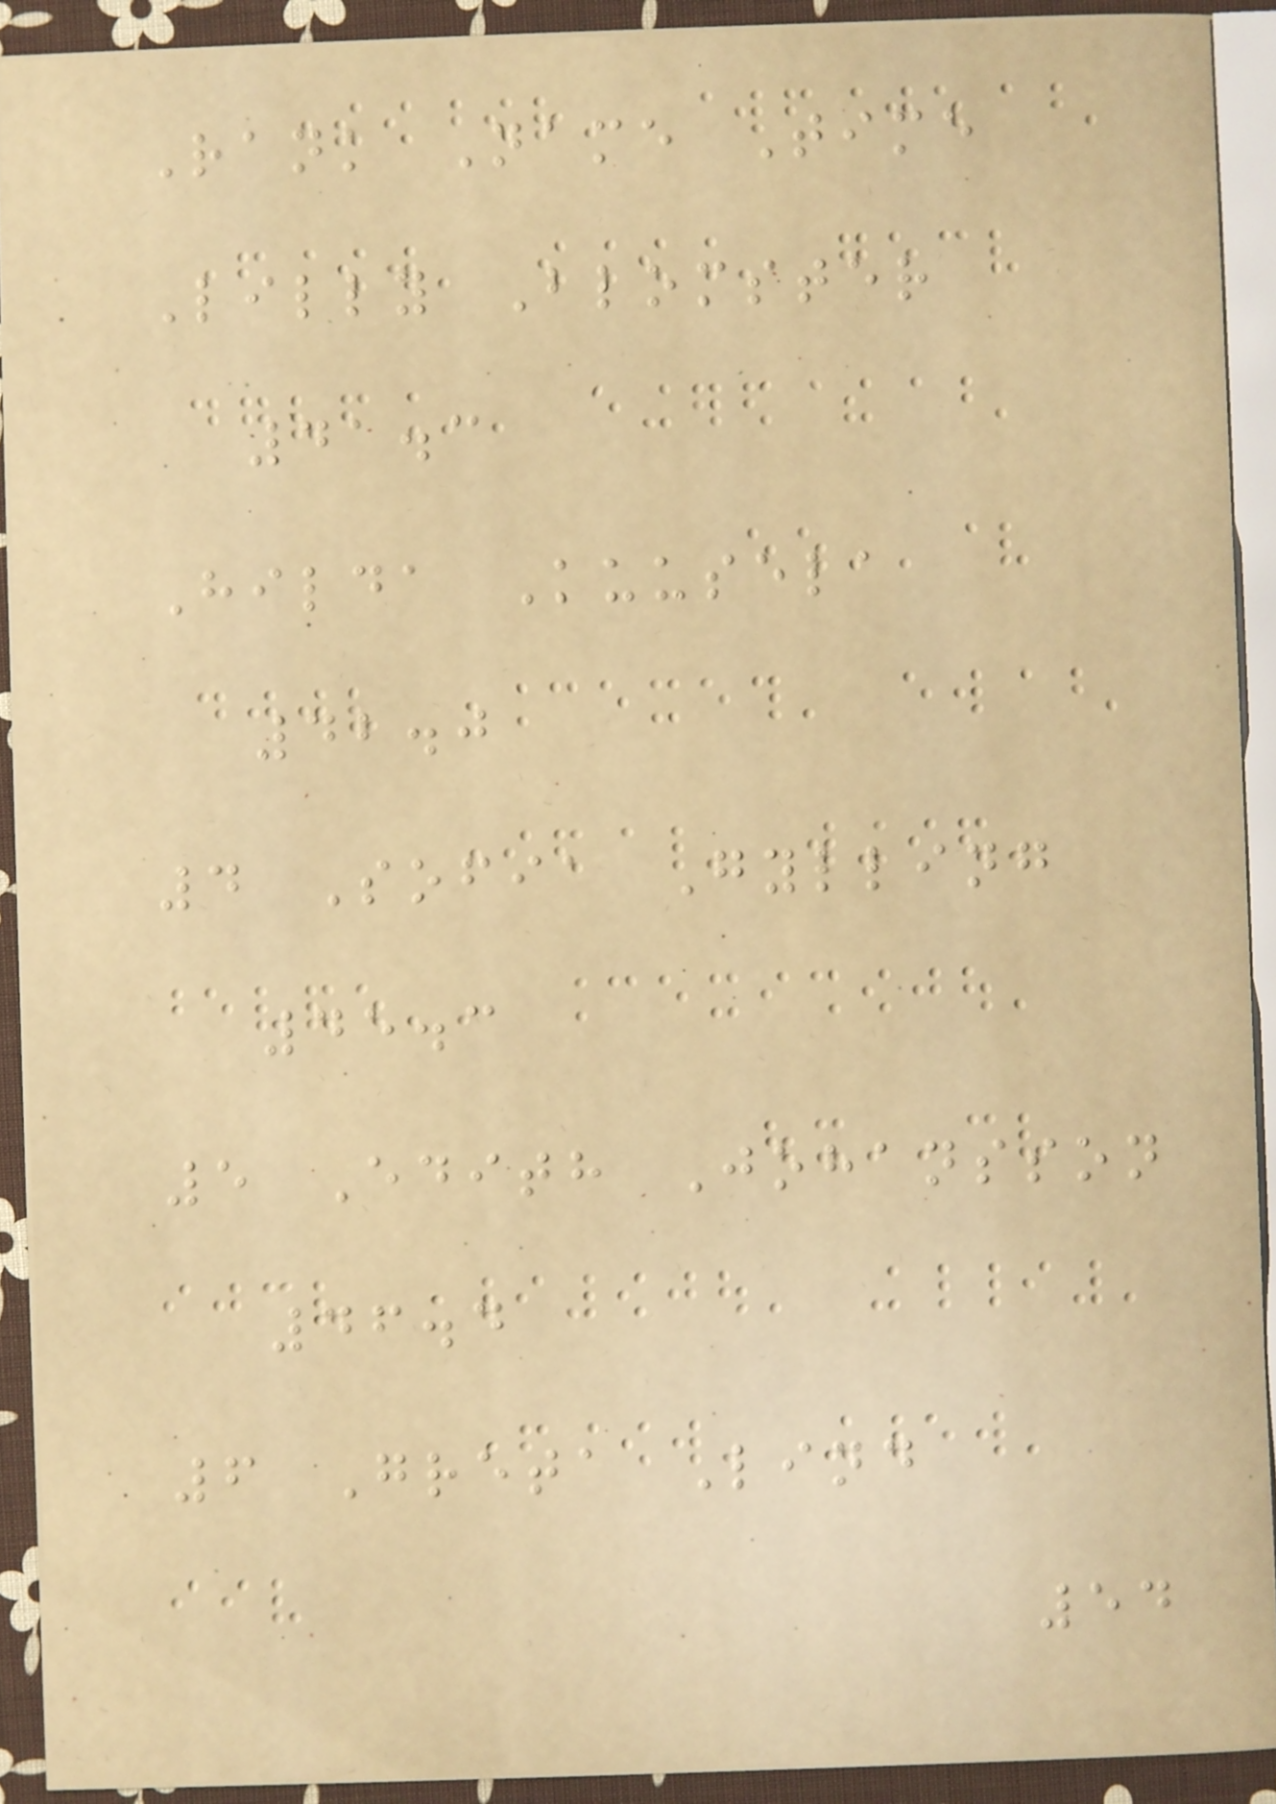Rank Name Time
Lilly Blomster
41.3
Hilda Kuusela
42.0
4 Sofia Gylling
45.3
5 Edith Johansson
46.4
6 Greta Lind
54
